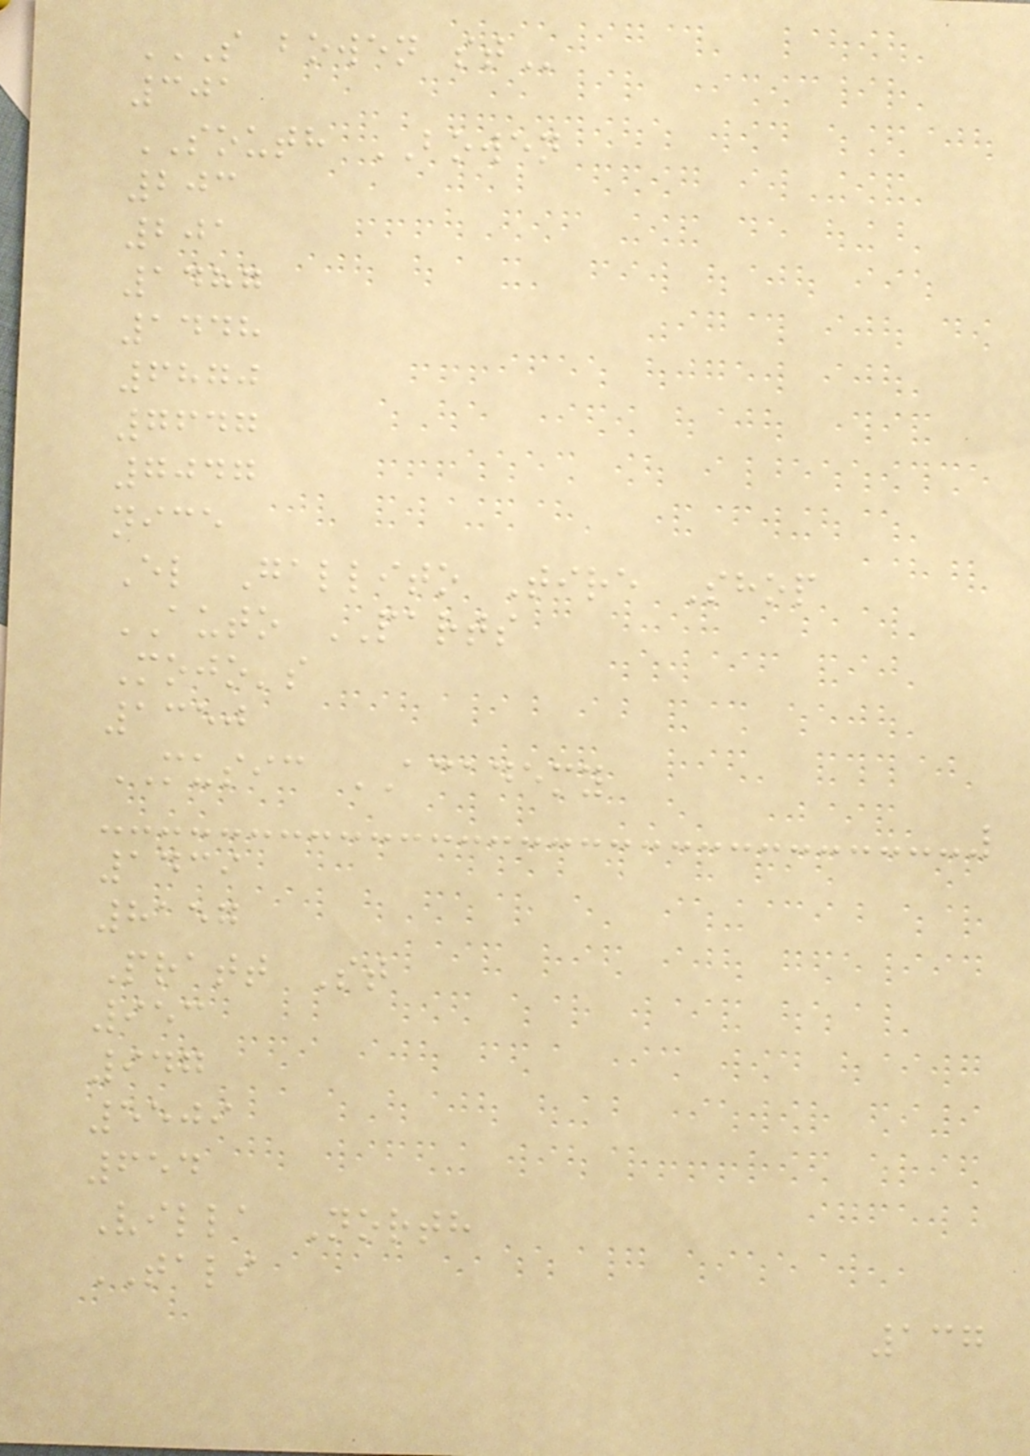S BOWEN ST
301
SOUTH BOWEN
203
201
1487
1448
6870
7647
7047
nice
El Gallito Tire Shop
AUTO PARTS
Mojo's
1350
MUSIC ACADEMY
1439
8157
Pratt St
953
947
5509
654
Villa North
TALI
137
